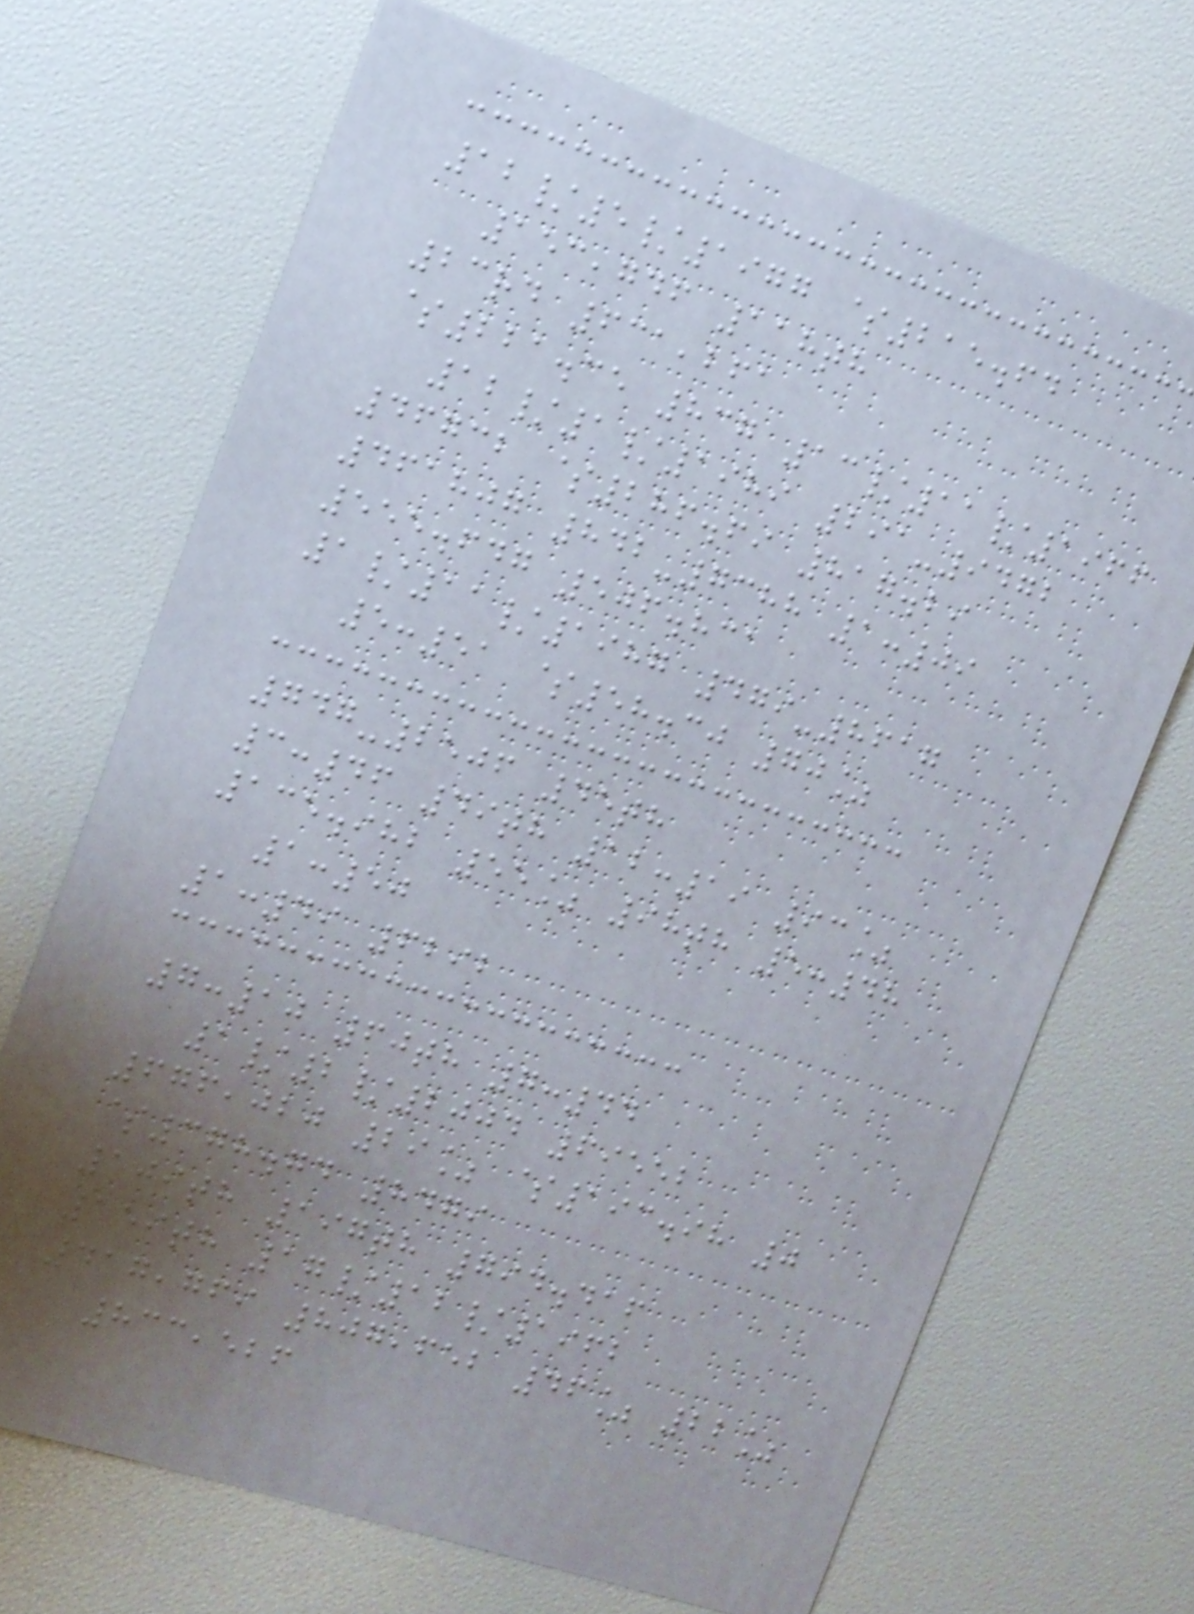12/5/1977 $215.64
153,746 118th
23rd 631,261
$221.35 837 13/11/1966
12/1/1989 291-9472
46732 $286.69 817.29
461807 842-7388 1:09
555.647 506.831
1/11/1987 479-8617
5:51 $58.30 70%
747-2506 45th
3:46 49th 12:19 93%
135.982 55% 98th 5:48
1:50
1:49 6292
7:10 60th 7:44
1/2/2004 69552
676,020 29% $193.98 0
$378.74 8479
109th 197th 794.416
159th 17/12/1962
417,769 807,652 46% 22%
833,526
